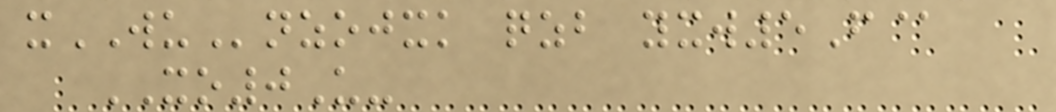xWUnzojxk qzb yxw5F@
XO0U-
